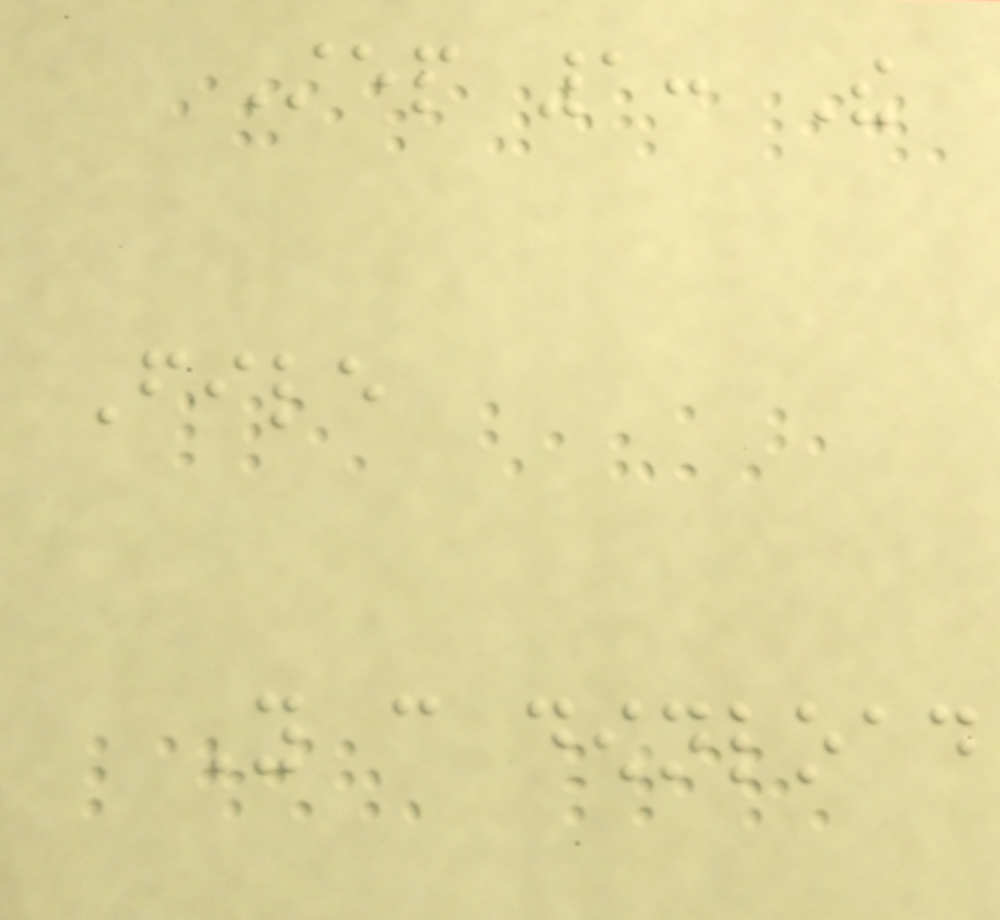Step 1: The
File
You can download
